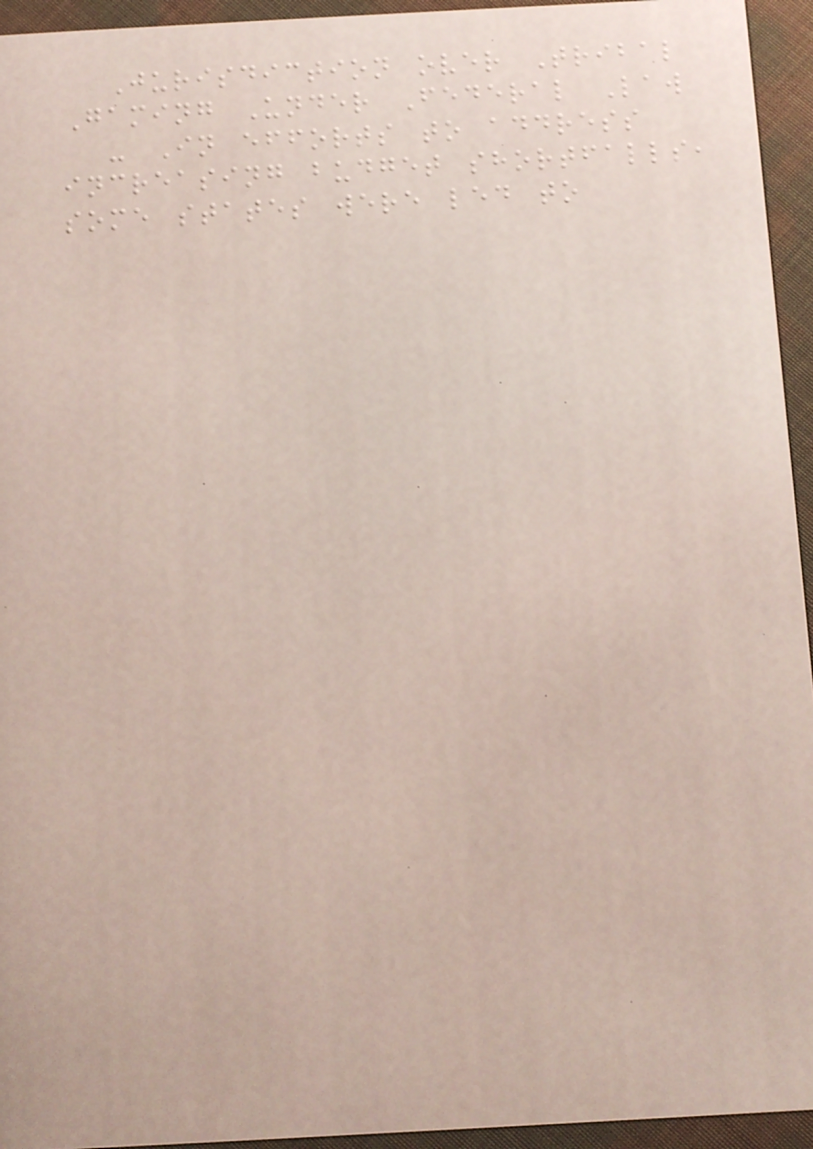Jurisdiction over Tribal
Gaming Under Federal Law
- In efforts to address
increasing budget shortfalls,
some states were led to
